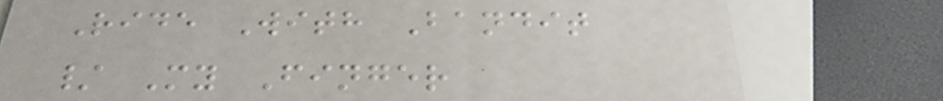Ride With Bandit
/ My Finger
